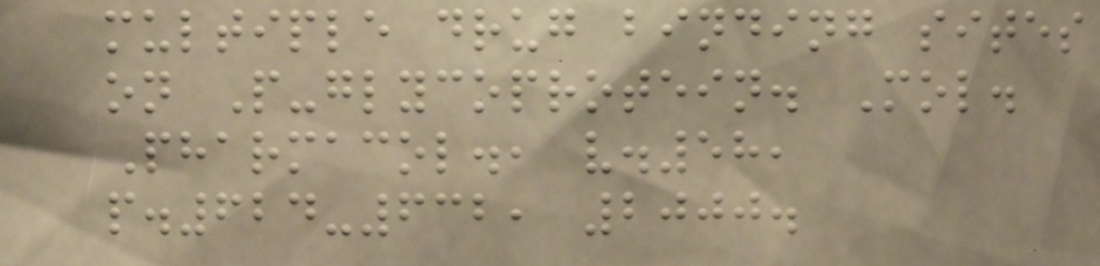multiple drug binding sites
on P-glycoprotein. Mol.
Pharmacol., v.58,
p.624-632, 2000.
